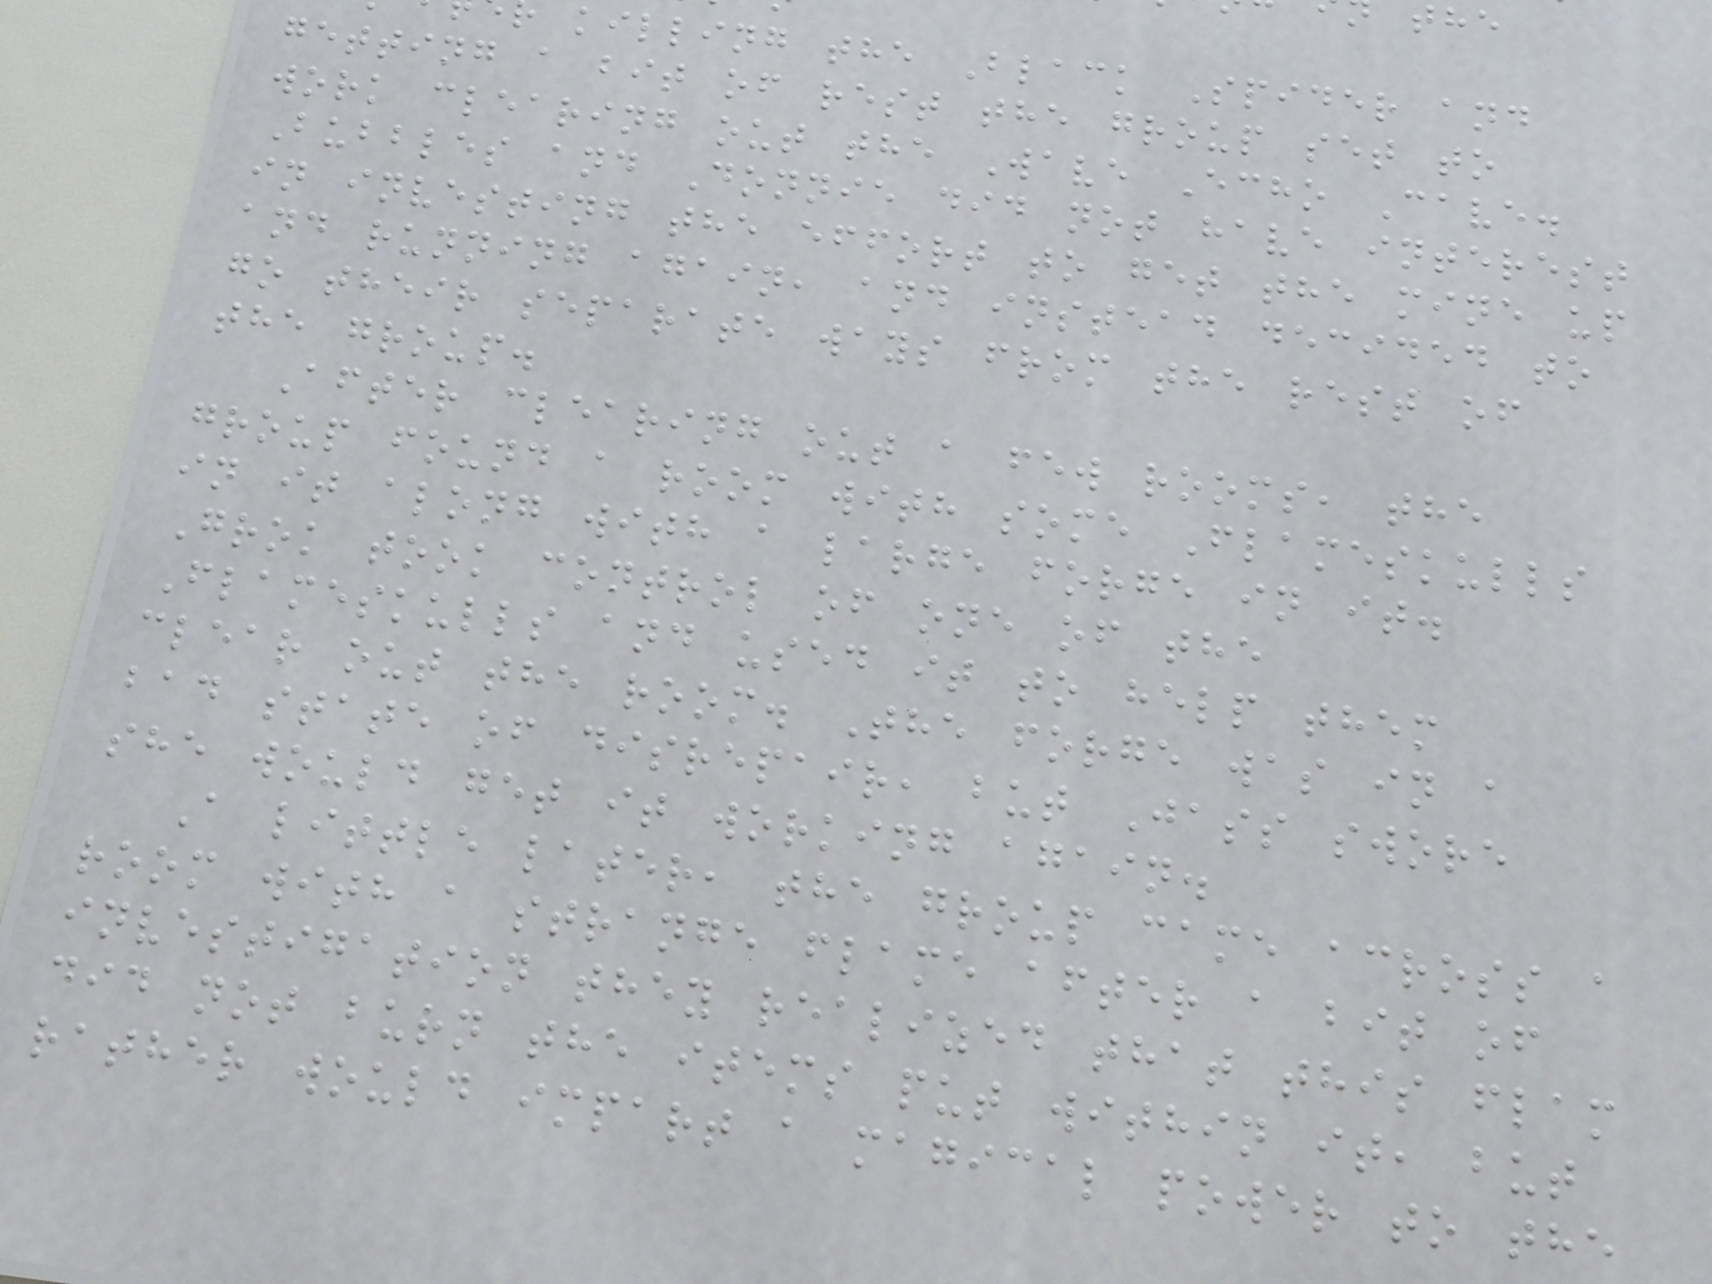killing the Black Spider and
getting a bit of rest the group set to
work clearing out the Wave Echo Cave.
Bubbles and Donnie did not have interest
in investing the effort to get the mine up
and running again, and instead decided to
go their separate ways from the rest of
the group.
After clearing out a few rooms, the
group found a room with some Flameskulls
in it along with a large forge in it.
Grok took control of one of the
Flameskulls and used it to help them
clear out the room. The forge was in a
bad state of disrepair, but Jass swore
she would get it working again.
A little later, the group came across a
room with a strange flame after a bit of
investigation they realized that this flam
did not burn the items put within it, but
rather would impart a magical power to the
